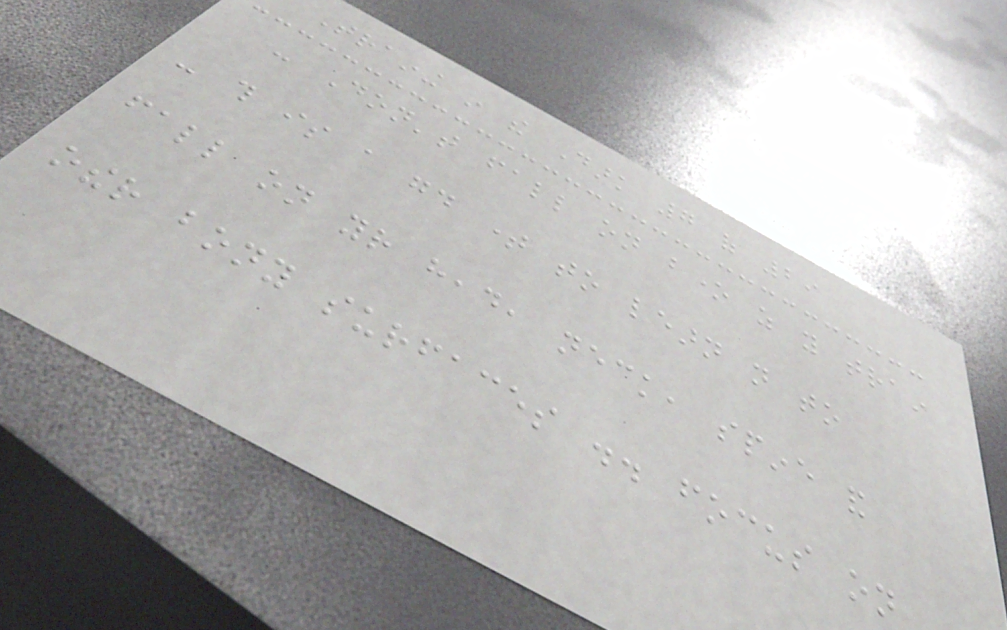Training in the Dark 7 of 29
- Don't fall on bone as you train
- this is a good time to learn not to
fall on your head, neck, spine and
other bony surfaces .. focus on
